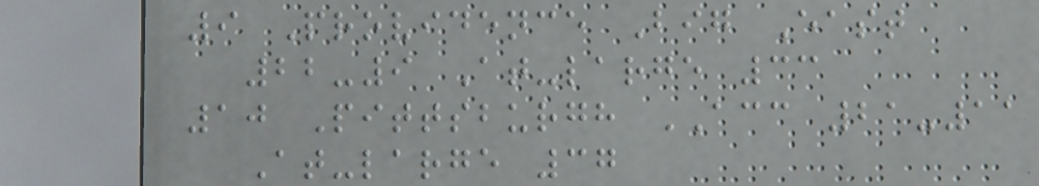9 Providence Big East
22-9 At-large 33
10 Pittsburgh ACC 21-11
At-large 37
